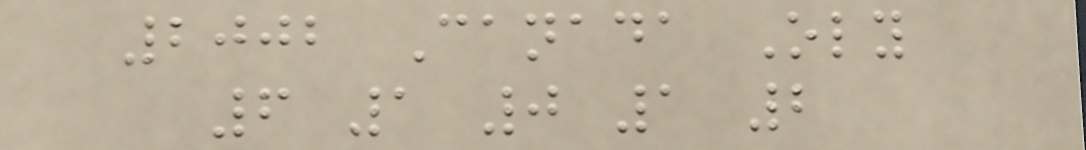2002 Canada Oly
6 1 0 1 2
